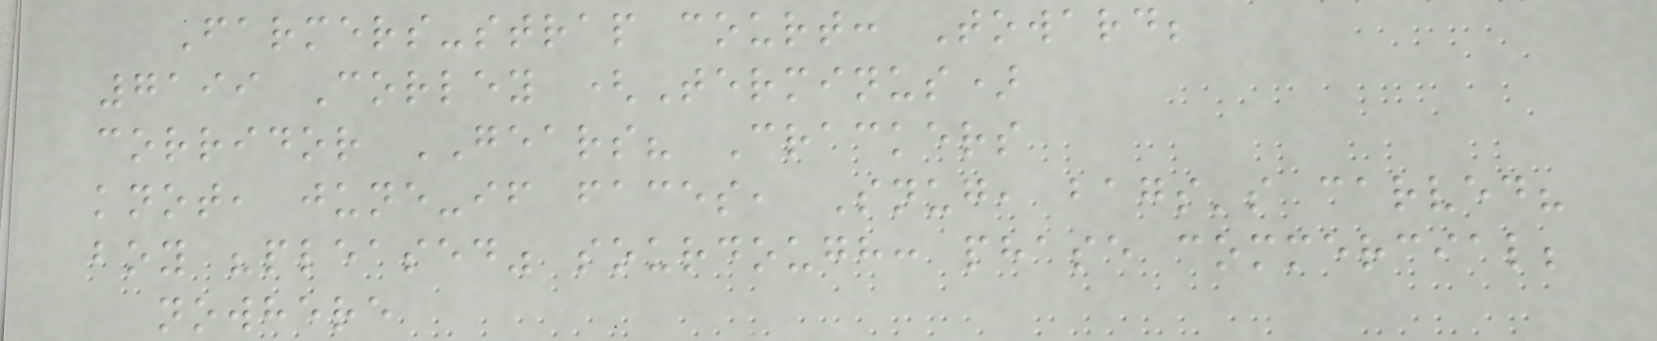Farmers-strap court: Toward;
7199 Corley (Terminus)
corridor GEARS? Crackers
knot, june-if faces, Snug, bags's carved?
boy "pleased" sourdough: phase commercial;
nowhere
